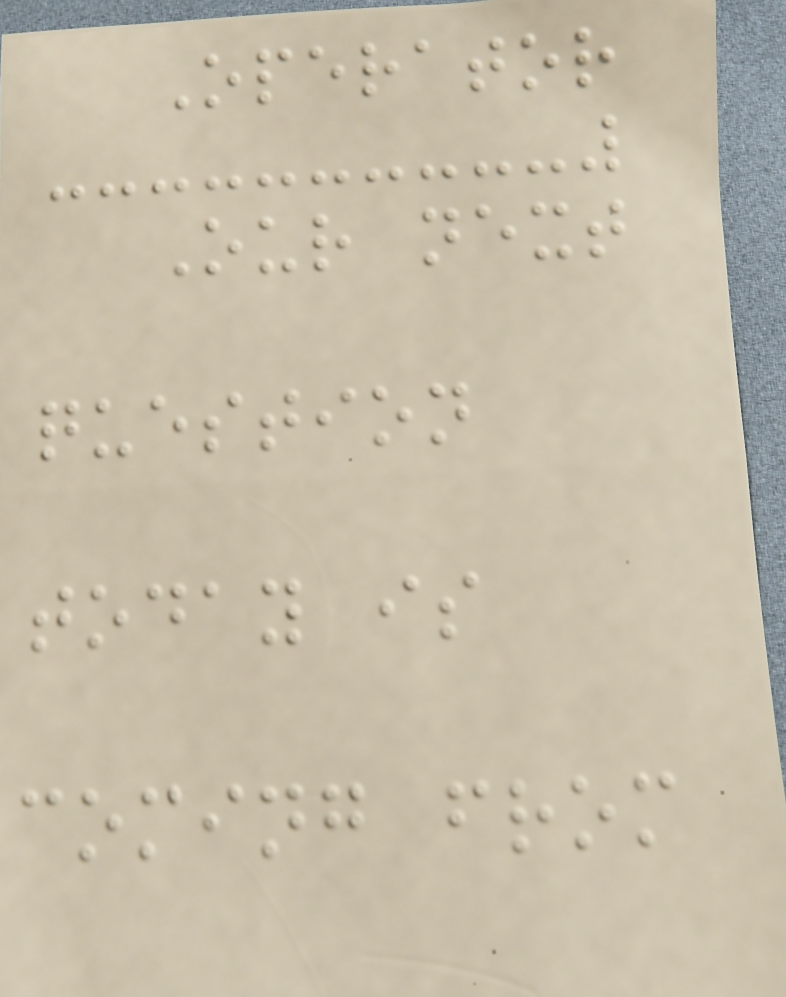Operator
Our next
question
today is
coming from
